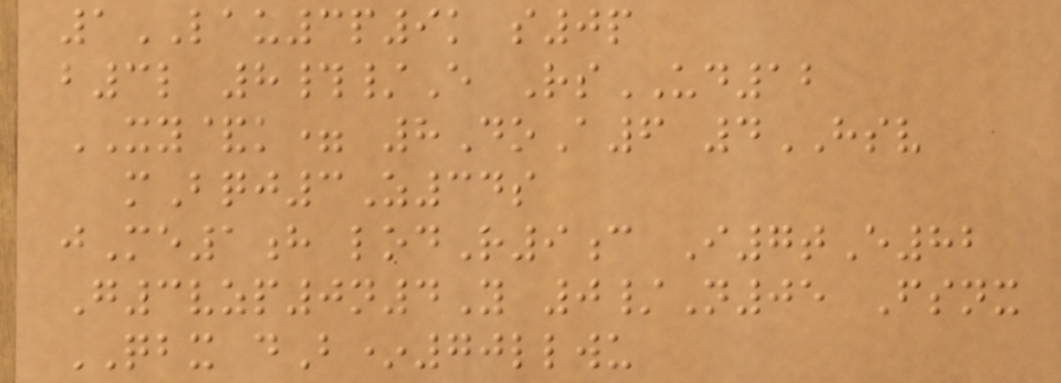1LAU3p9k s0p
b3l 8#/E RsUD12
XY&k= 8DoA6 4HSV
mBqj3Z34s
jMe1h lodR9c I7tE82
G3vzp0n4Y 0/N05 Fsnx
QBX dB*70llwu
